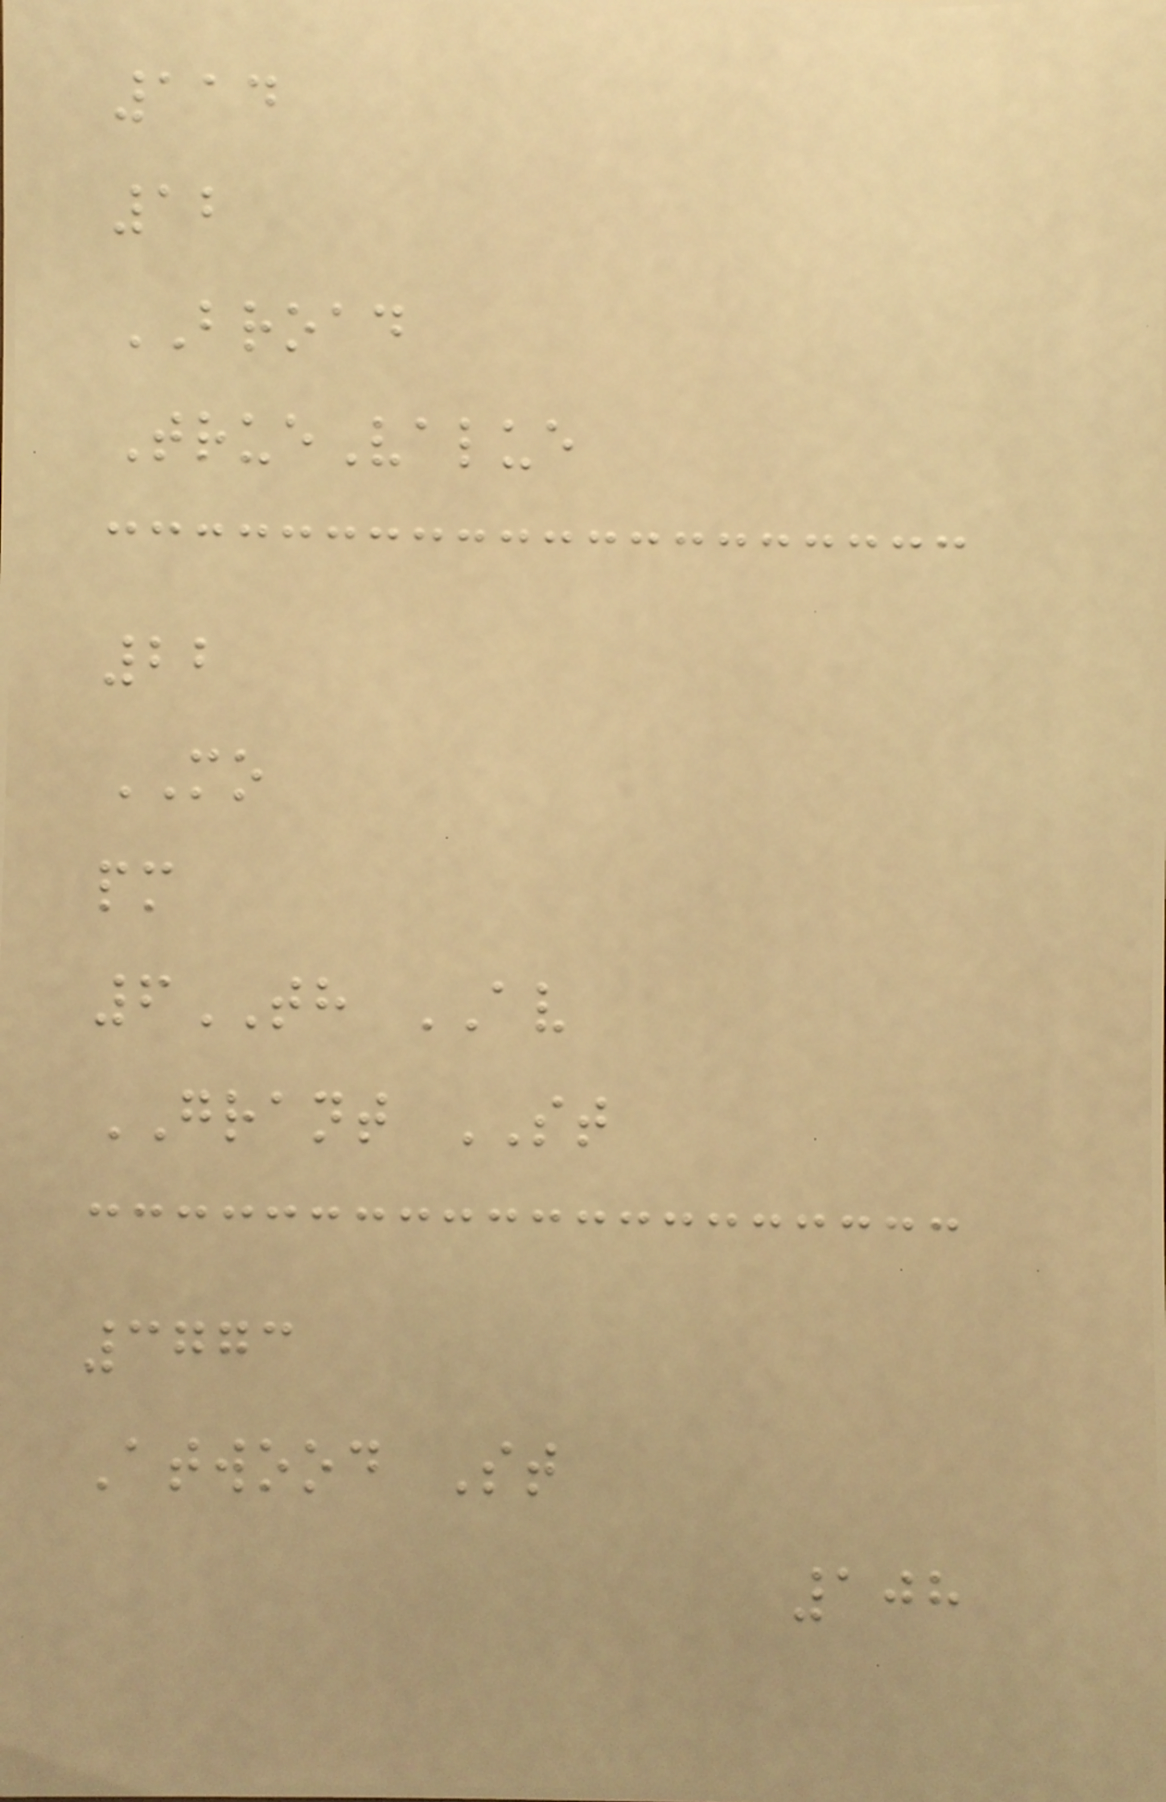114
12
BROAD
TrueValue
22
MO
pm
6TH AV
GRANT ST
3773
Atwood St
108
